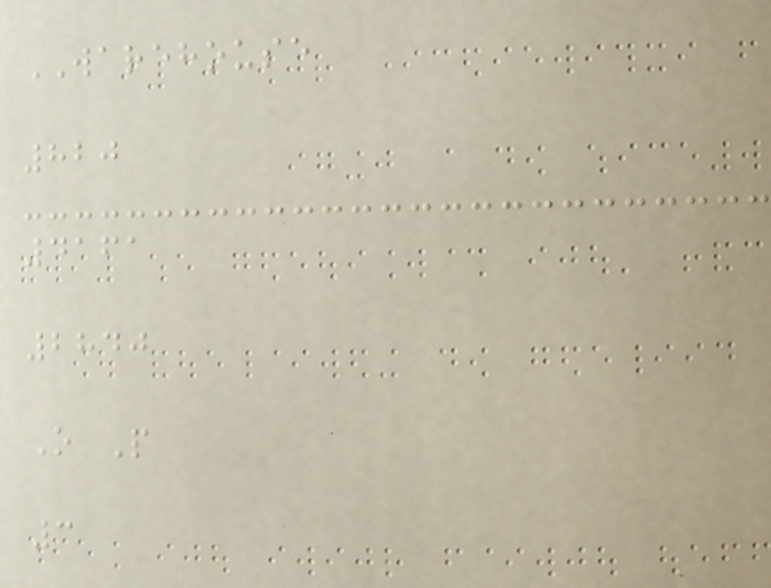WAREHOUSE
820
4161
2840
O P
3
